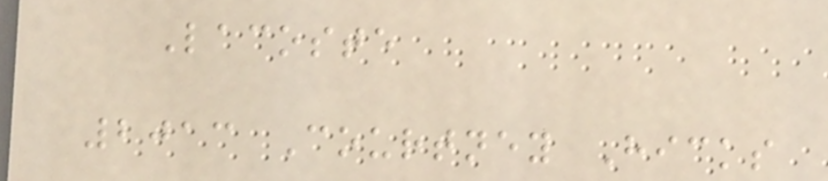Lacoste
2013 Courtney Hicks
